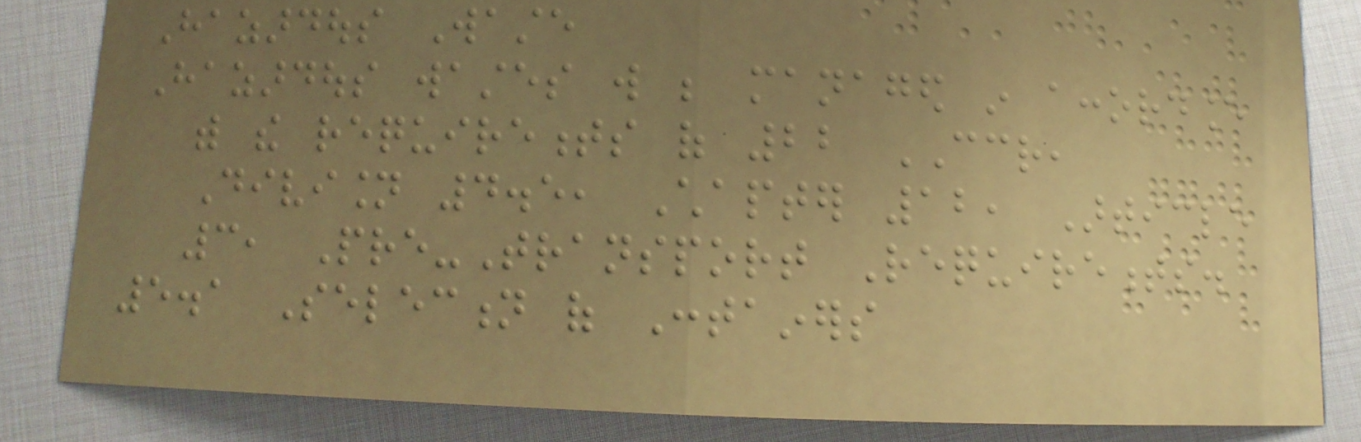Hazardous Waste
Hazardous wastes will be managed in accordance
with the requirements of 22 CCR,
Division 4.5, Chapter 12, Article
3, Pre-Transport Requirements.
5.1 Selection of Containers
